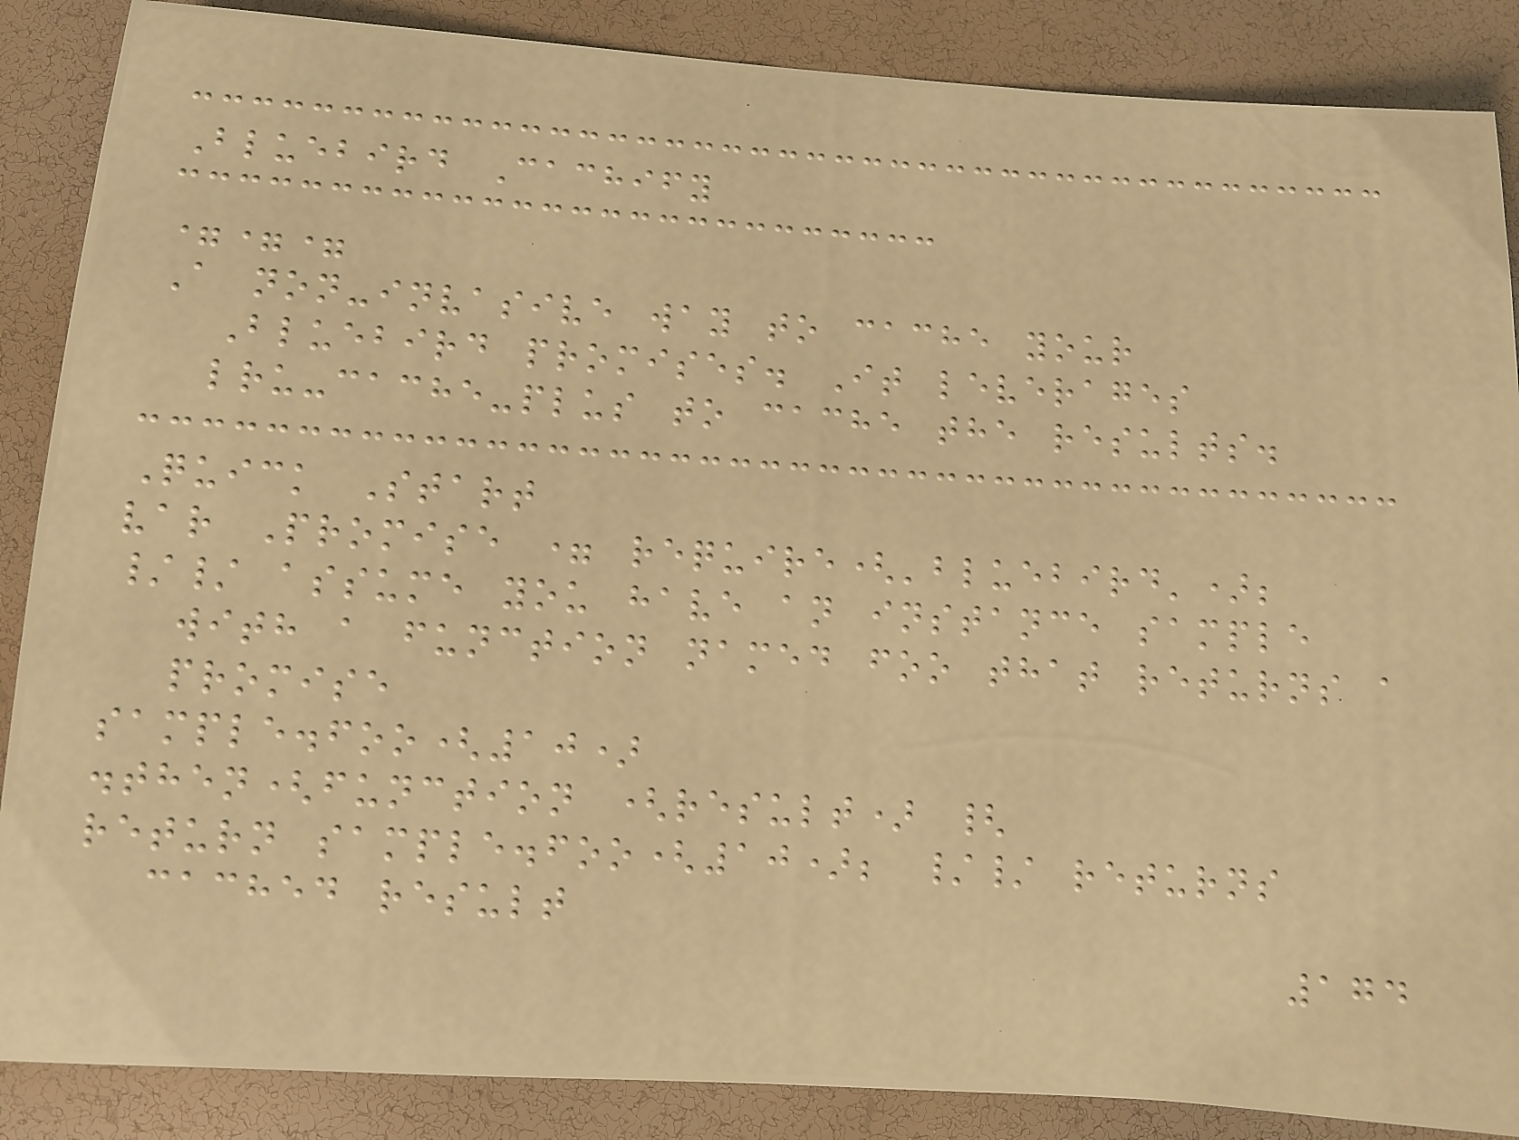Bluebird Cachify
===
A non-invasive way to cache your
Bluebird promises. It leverages
lru-cache-plus to cache the results.
Quick Start
var Promise = require('bluebird');
// assume you have an instance sample
with a function named foo that returns a
promise
sample.foo(10)
.then(function (result) {
return sample.foo(10); // returns
cached result
174
